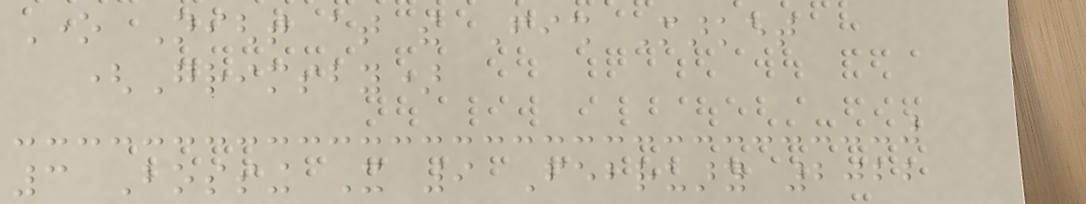One Night at the Fish Market
(Grimsby)
3 Bossing It 9 February 2022
